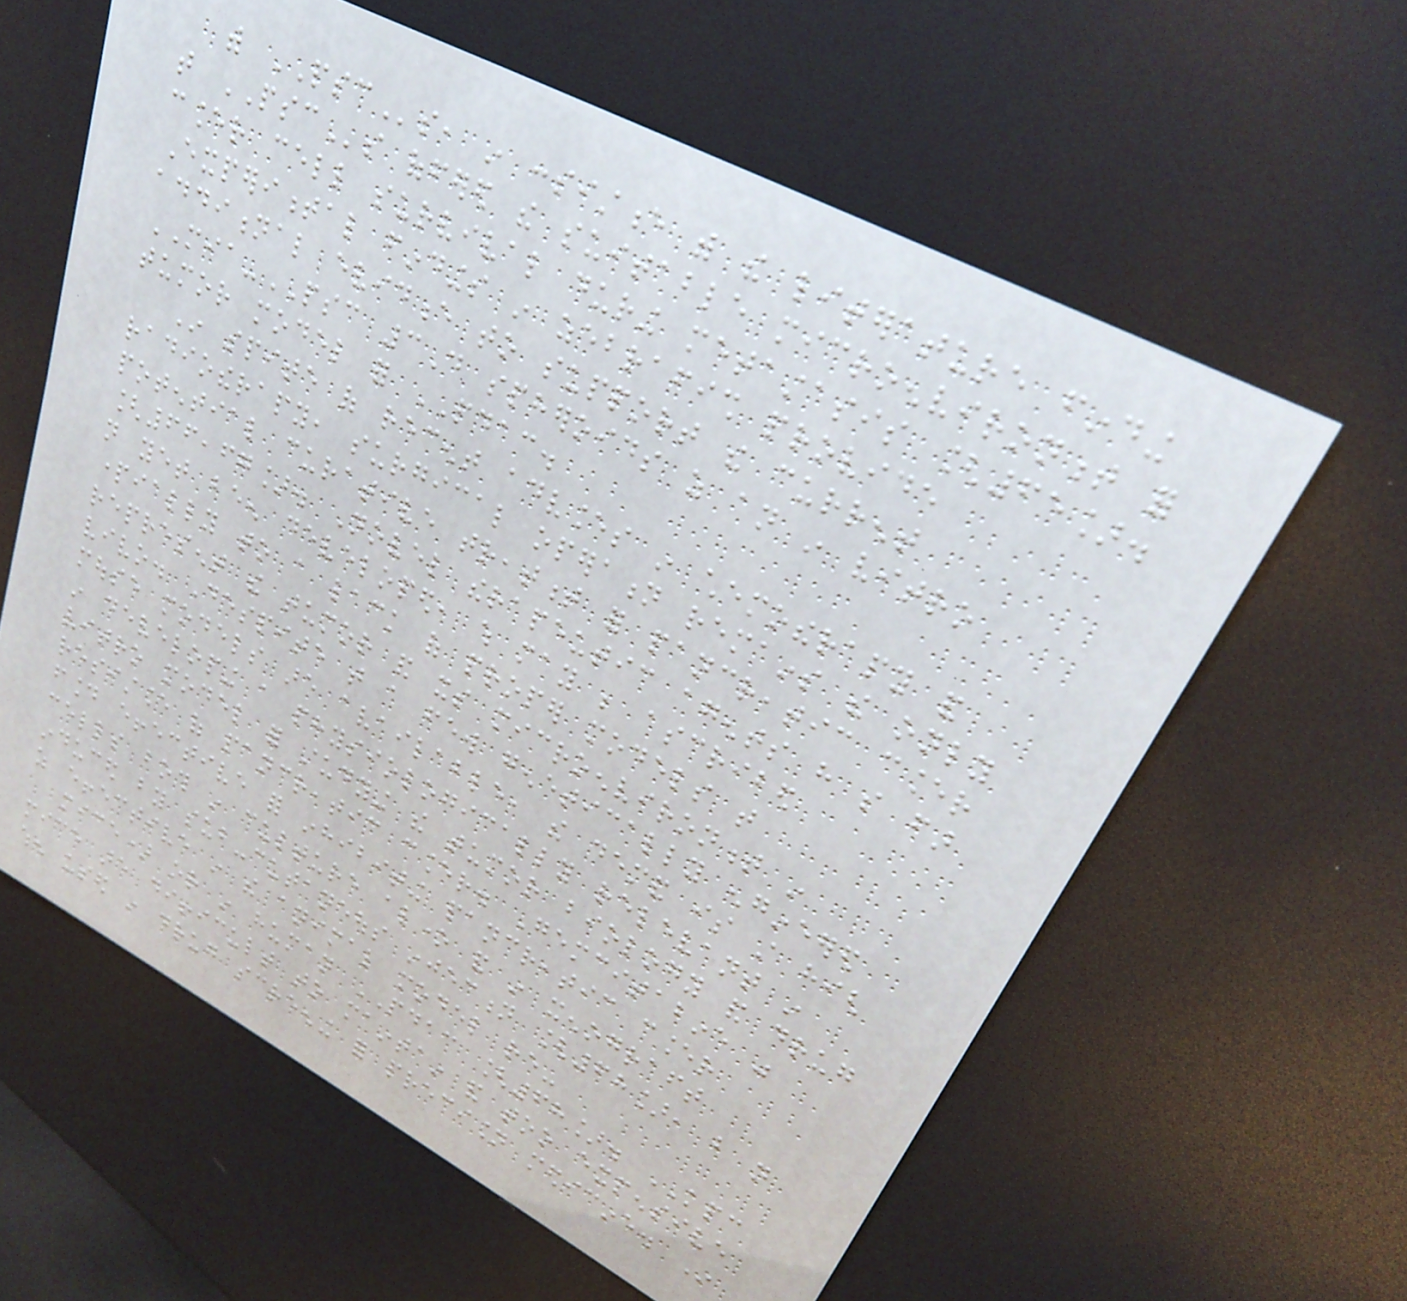with PSCs, in consistence with the literature finding
that PSCs offered the suitable microenvironment for
cancer cell survival during metastasis [65].
Experimental findings in zebrafish provide
additional evidence to support the current
MIA-PSC 3D spheroids as an in vitro
tumor model for PDAC.
In spite of recent advances in chemotherapy and
radiotherapy, surgical operation remains the only
potential curative treatment for pancreatic cancer
[66,67]. Novel therapeutic agents have so far
not yet been developed, which may be ascribed
partially to a lack of proper models that
represent the tumor and its microenvironment in
vivo. Despite that a few genetically engineered
mouse models are available, the demand is still high
in developing a physiologically relevant in
vitro model for studying the tumor biology and drug
resistance of pancreatic cancer. Gemcitabine was
found effective for inhibiting pancreatic cancer
cells both in culture alone and in xenograft
induced by sub-cutaneous injection [68], but not
as effective in the animal model re-
mice) or in human PDAC [68]. KPC
mice are difficult to maintain and too expensive
when used in drug screening for precision medicine. In
